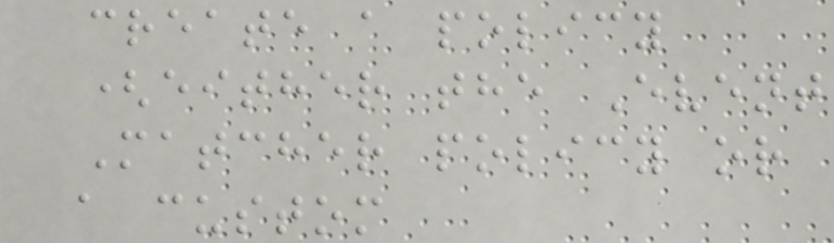create a policy
(either the Event
Matcher policy or
a custom
